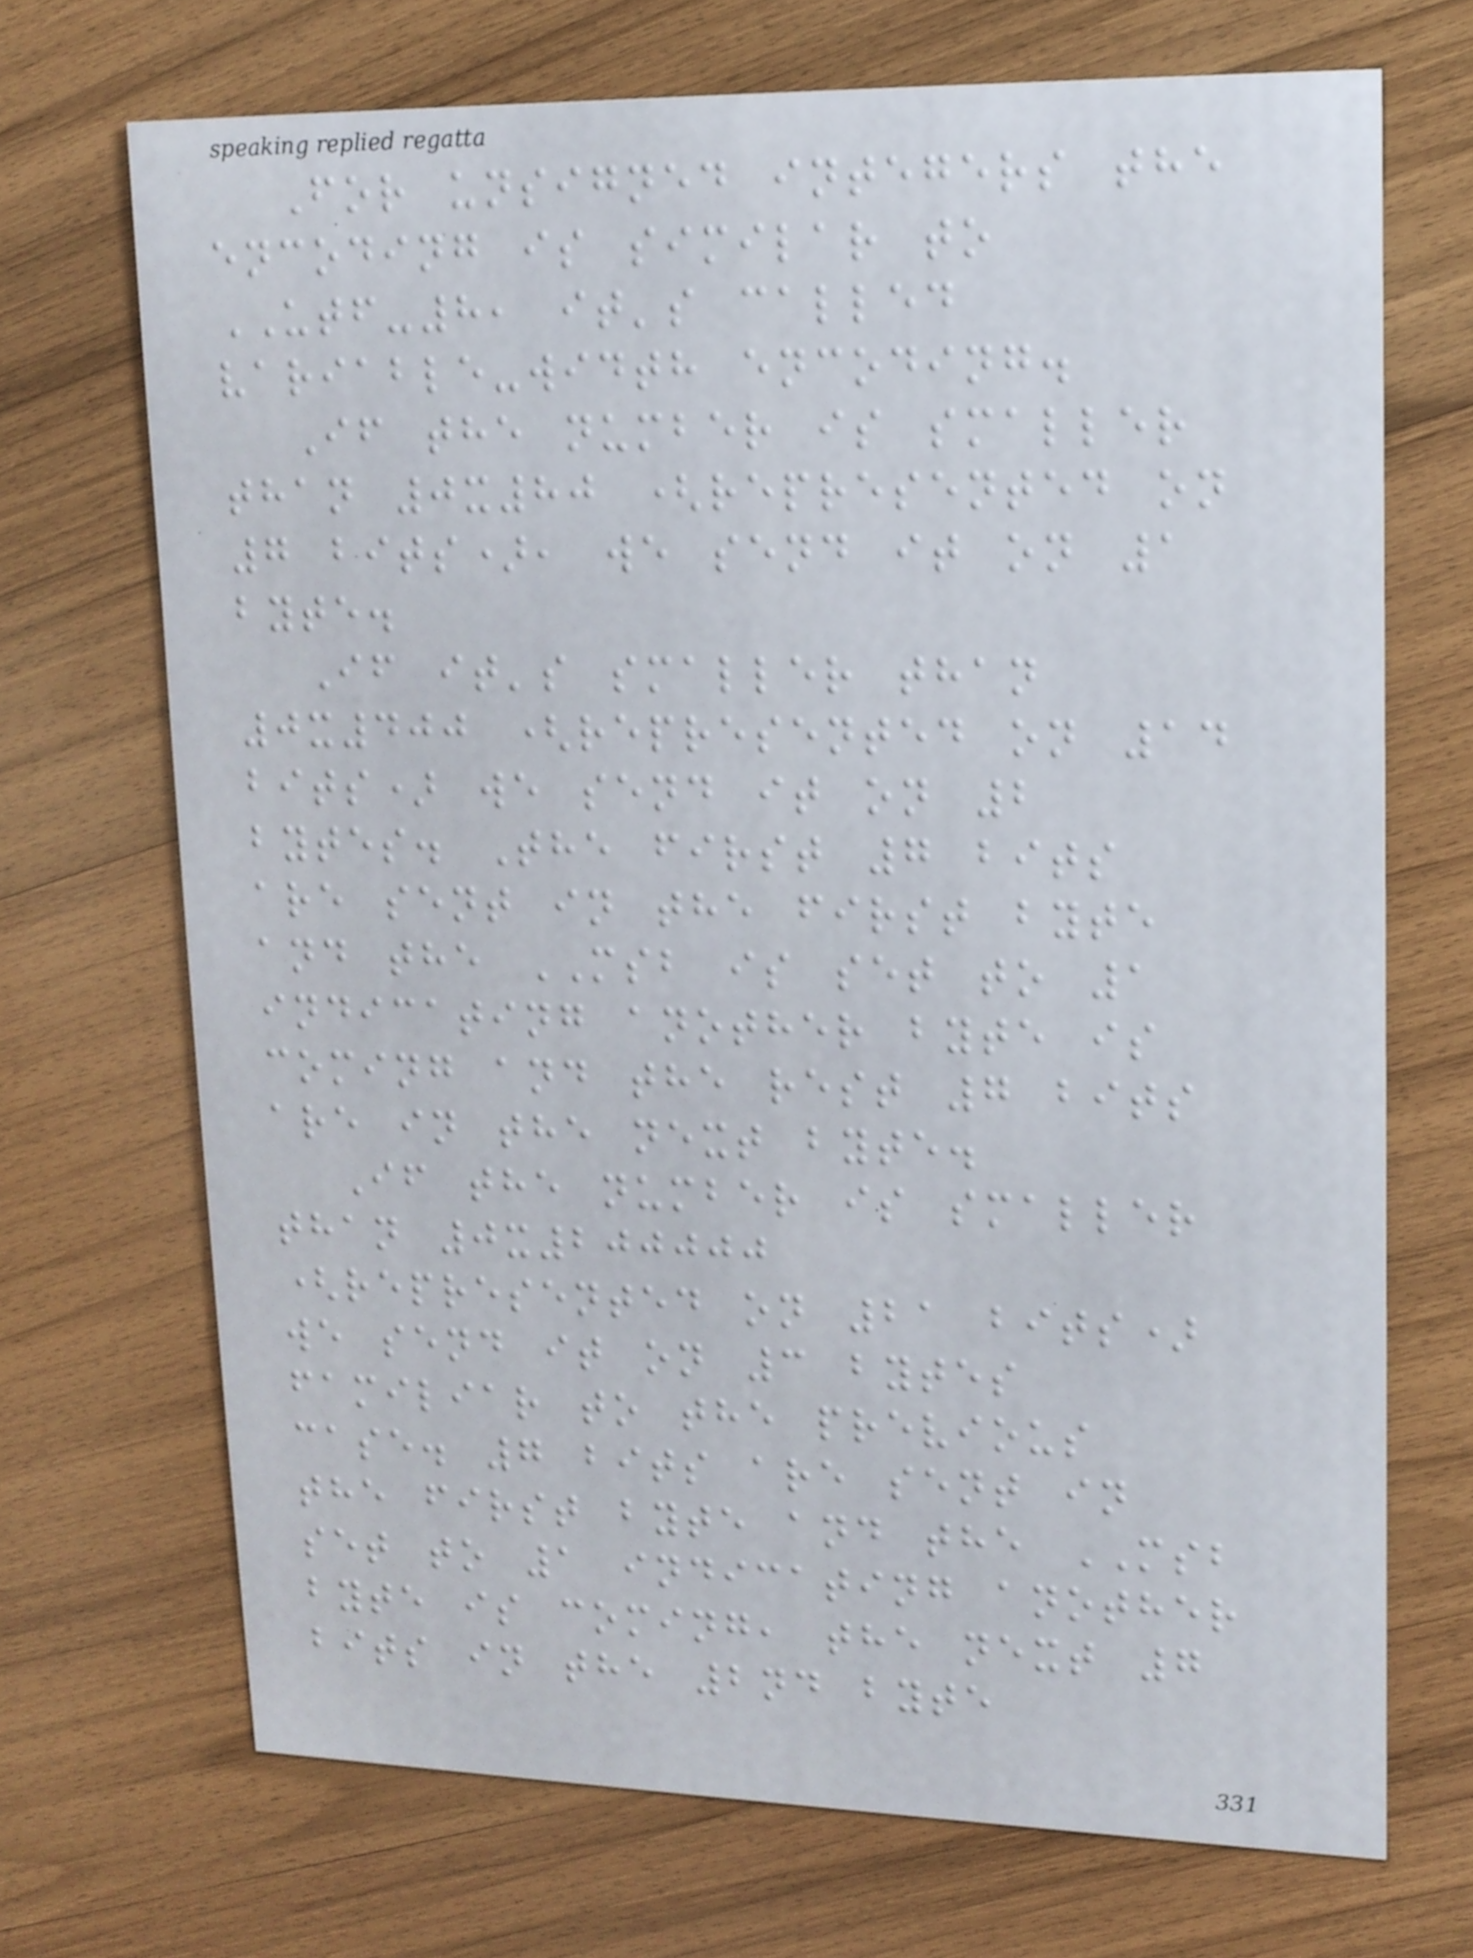For unsigned integers the
encoding is similar to
UTF-8, it's called
variable-width encoding.
If the number is smaller
than 0x80 (represented on
7 bits), we send it on 1
byte.
If it's smaller than
0x400 (represented on 14
bits) we send it on 2
bytes. The first 7 bits
are sent in the first byte
and the MSB is set to 1
indicating another byte is
coming and the rest 7 bits
are in the next byte.
If the number is smaller
than 0x200000
(represented on 21 bits)
we send it on 3 bytes
familiar to the previous
case. 7 bits are sent in
the first byte and the MSB
set to 1 indicating another
byte is coming, the next 7
bits in the 2nd byte
